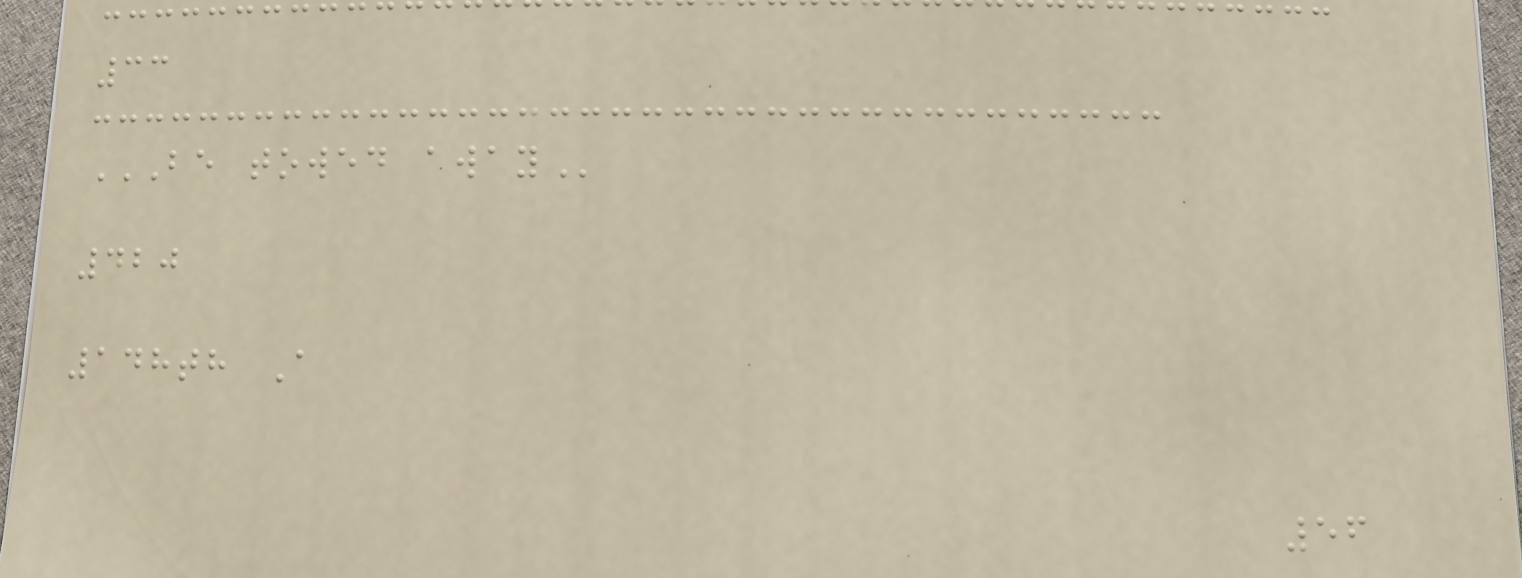33
BE TOWED AWAY
420
148th A
56
